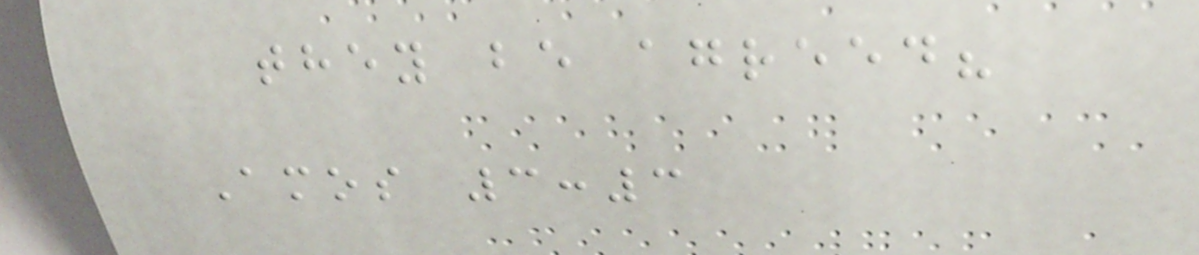they be agreed?
Amos 3:3
